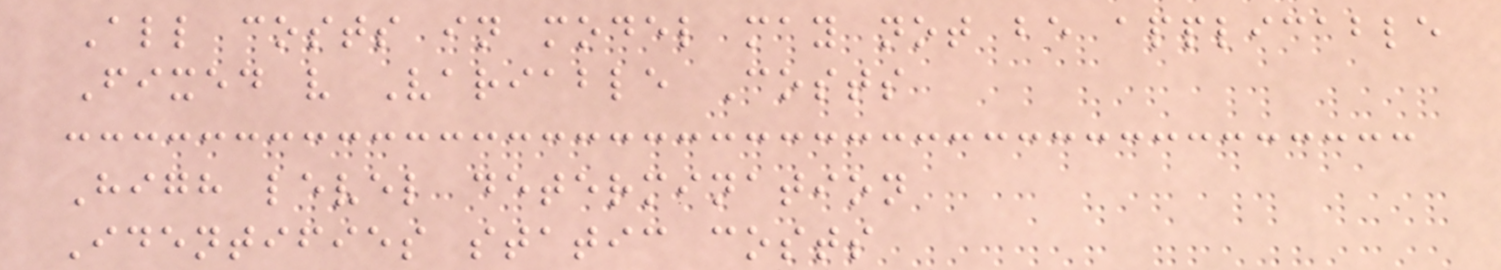All costs in model may not be applicable
Fixed v Variable Costs
High level determination
Identifies static costs
